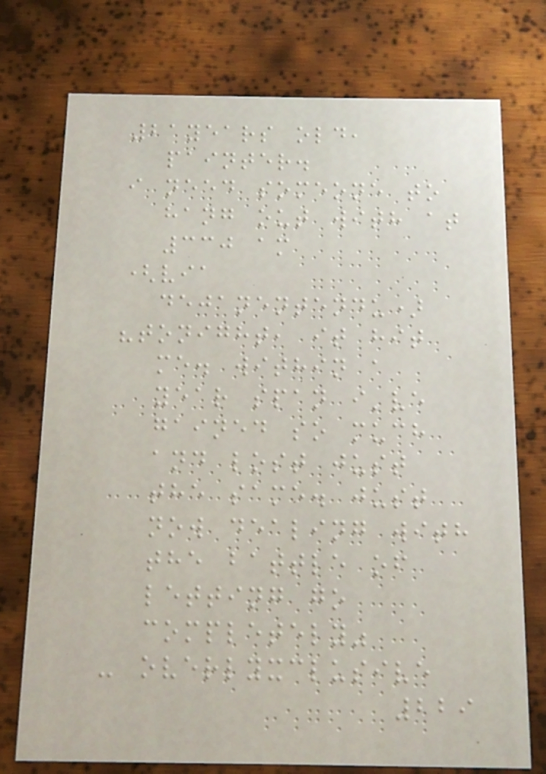21years old,
painter.
i need someone to
hang out with at
330 am
(via
dejanentendu)
"tonight, it hit
me. within a
year span i've
gained so much
and lost just
the same. just
now dealing with
the battle of
letting go
completely"
- overlyxclusive
229
